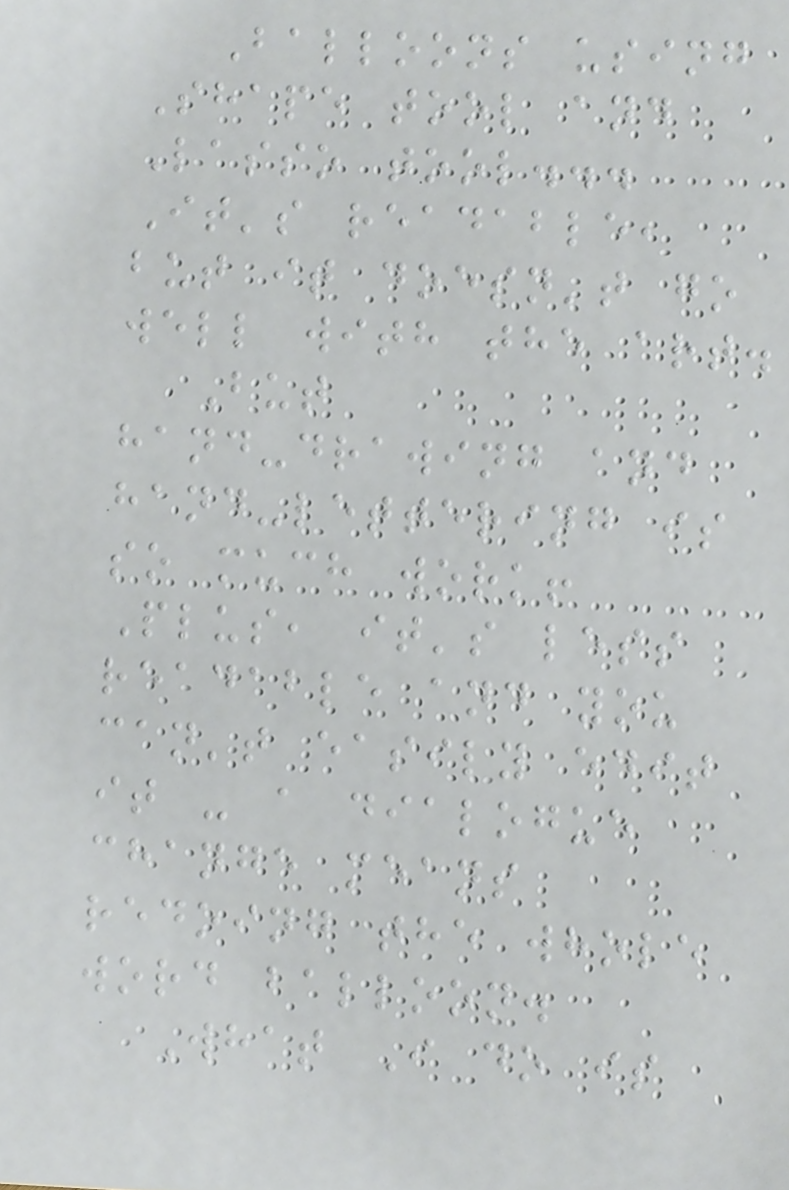Balloons using
Shape tool and
Lasso tool...
It's readable,
but it doesn't go
well with the art.
But
hand-drawing and
hand-lettering is
so much work!
Plus, it's less
readable and you
can't easily edit
it - a dialogue
change means
redoing the whole
word balloon.
What I do is
